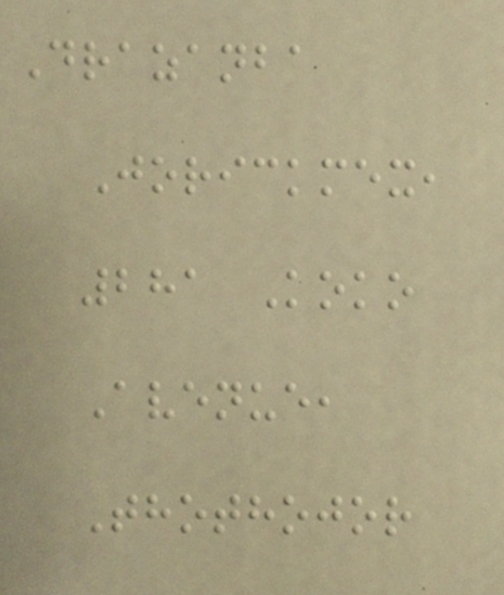Drazanba
Jorickmex,
281 Koko
Avenue,
Thothojor
